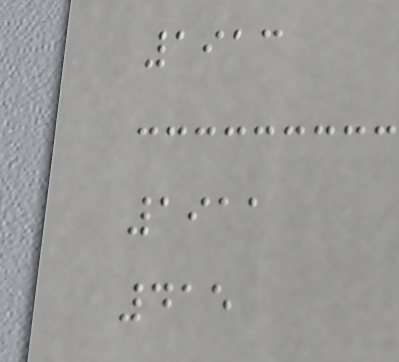1913
1911
415
